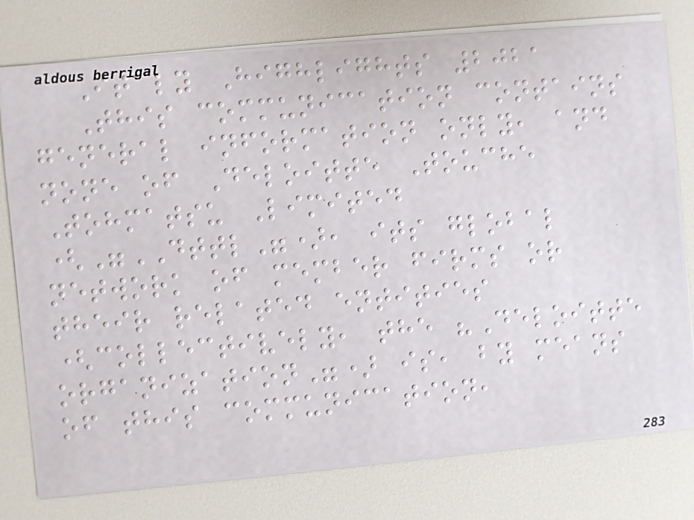Italy Highlights 2021
This communication contains
general information only, and
none of Deloitte Touche
Tohmatsu Limited
("DTTL"), its global
network of member firms or
their related entities
(collectively, the "Deloitte
organization") is, by means
of this communication,
